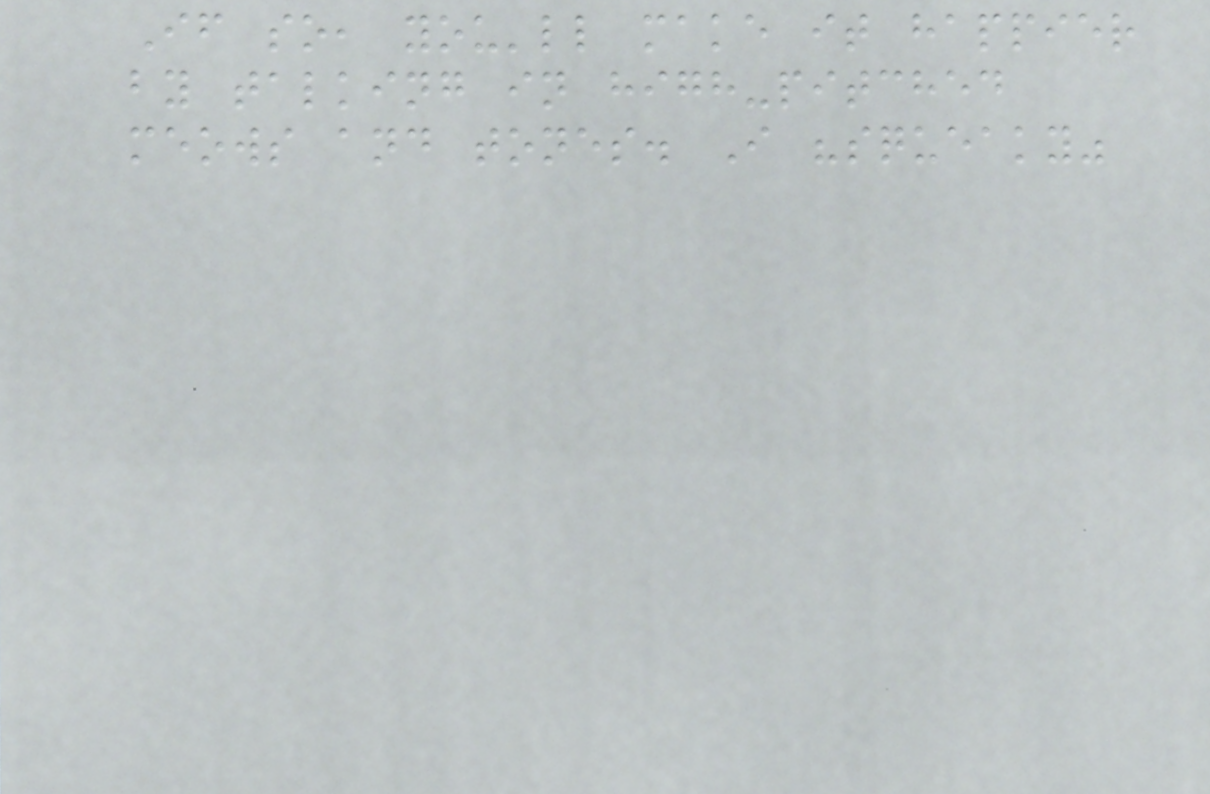If so, you'll make it happier
by talking in high-pitched
meows and tones. I "squeaky"
